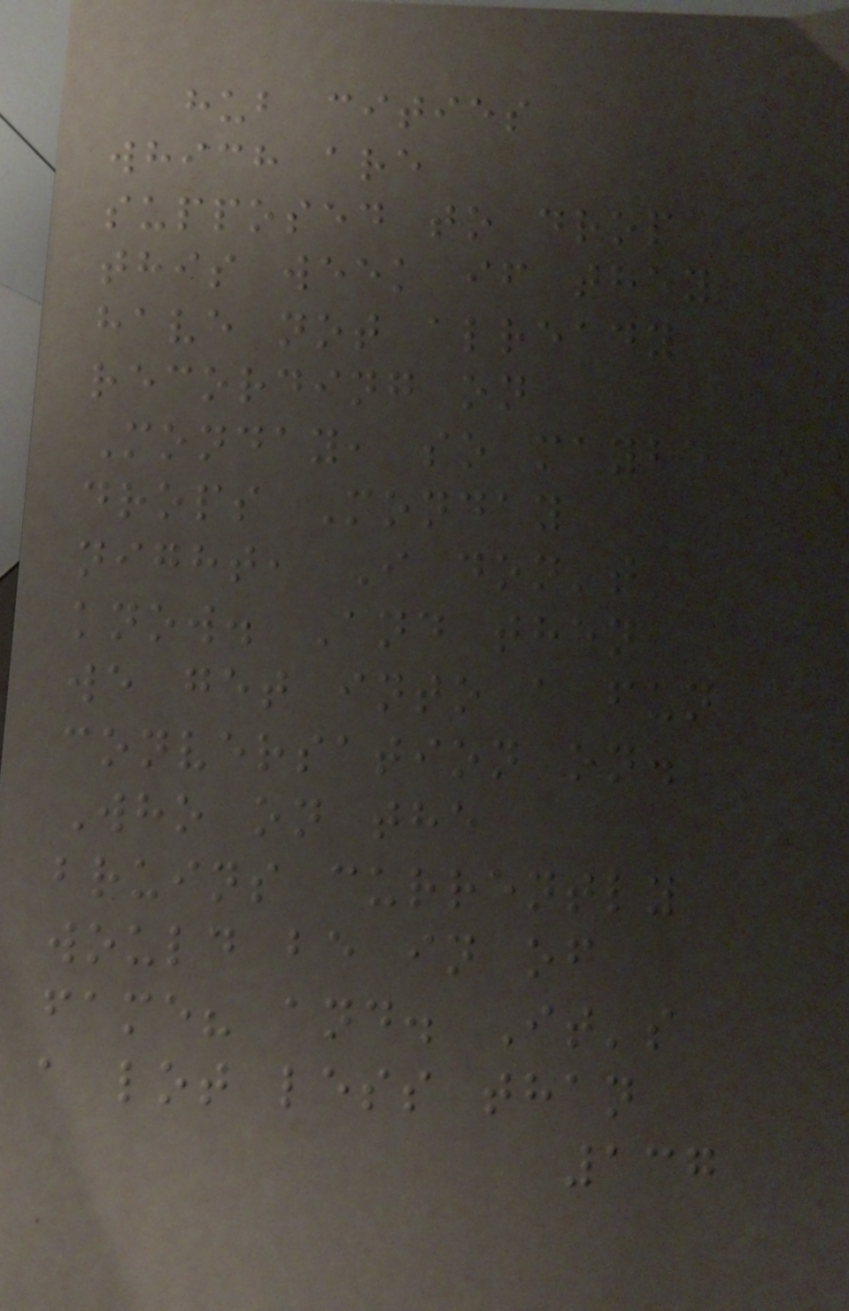hub cities
which are
supposed to drop
this week if they
have not already
recording on
Monday, so maybe
drops Monday
night, I don't
know. And then
we get into a fun
conversation on.
Who on the
bruins currently
would be in of
fame? and. It's
a lot less than
137
